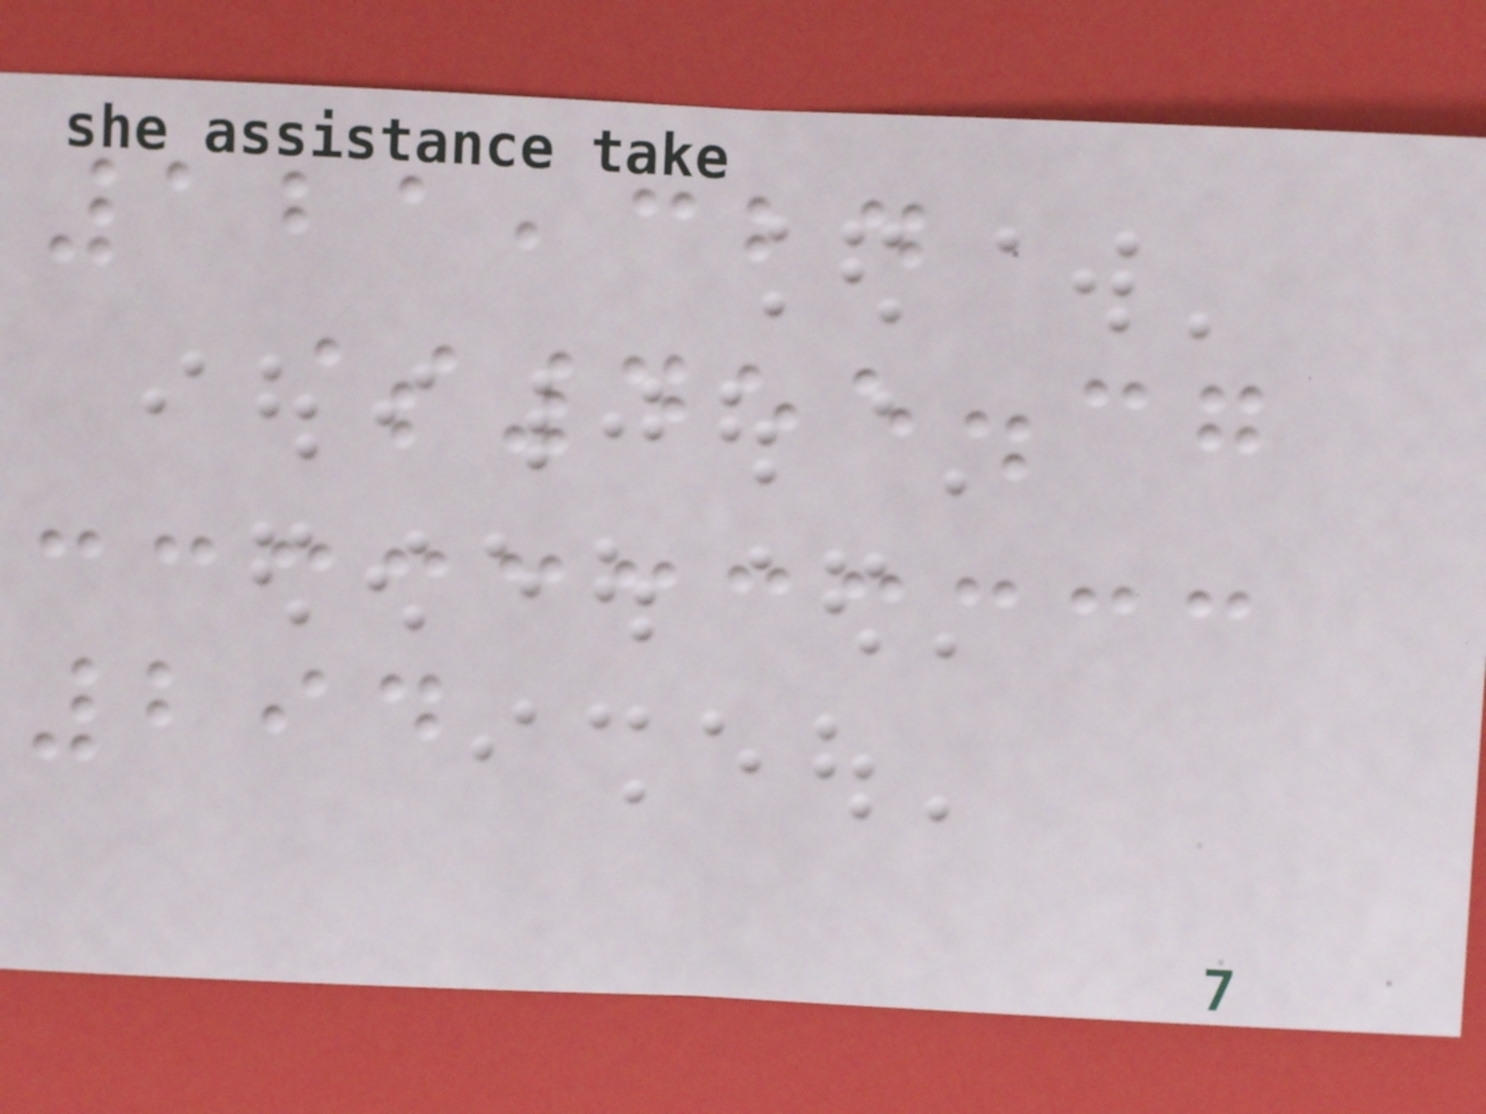121,324
$455.37
294
